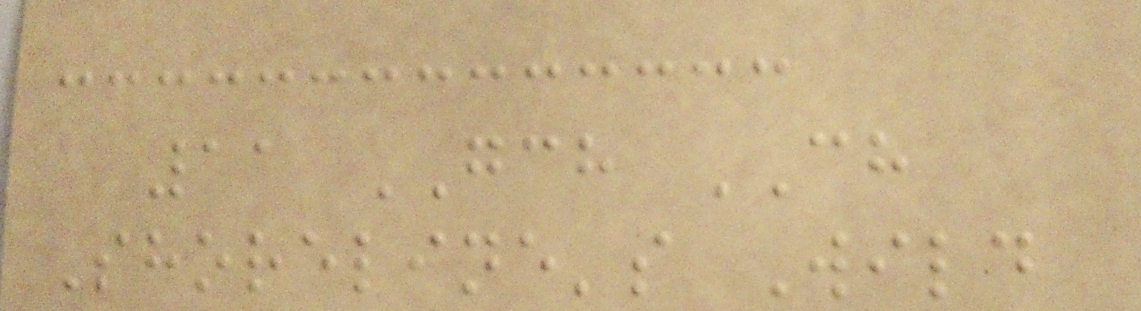11 GCH CH
Shoreline's Wild
